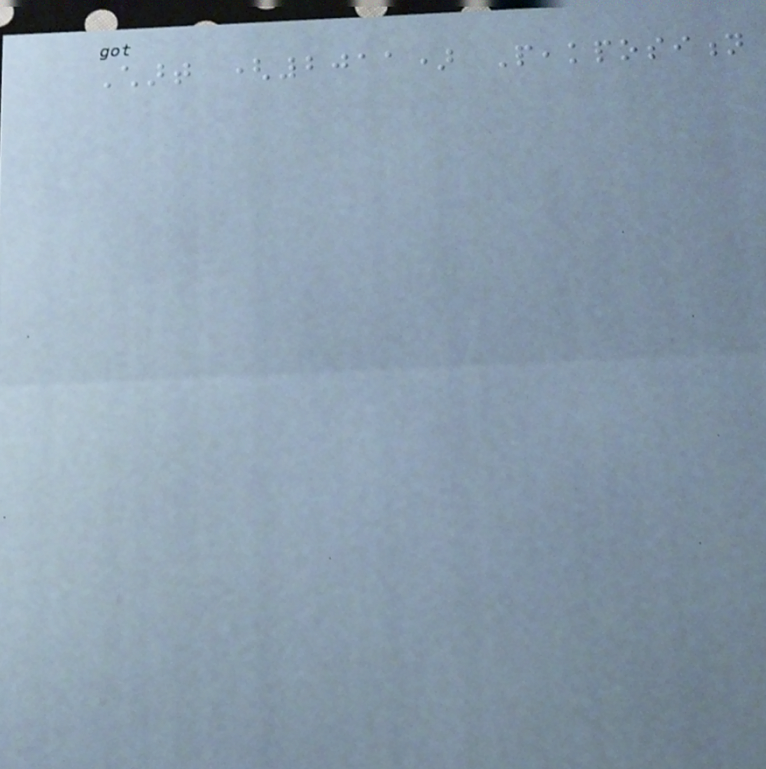Chart (2011) Peakposition
